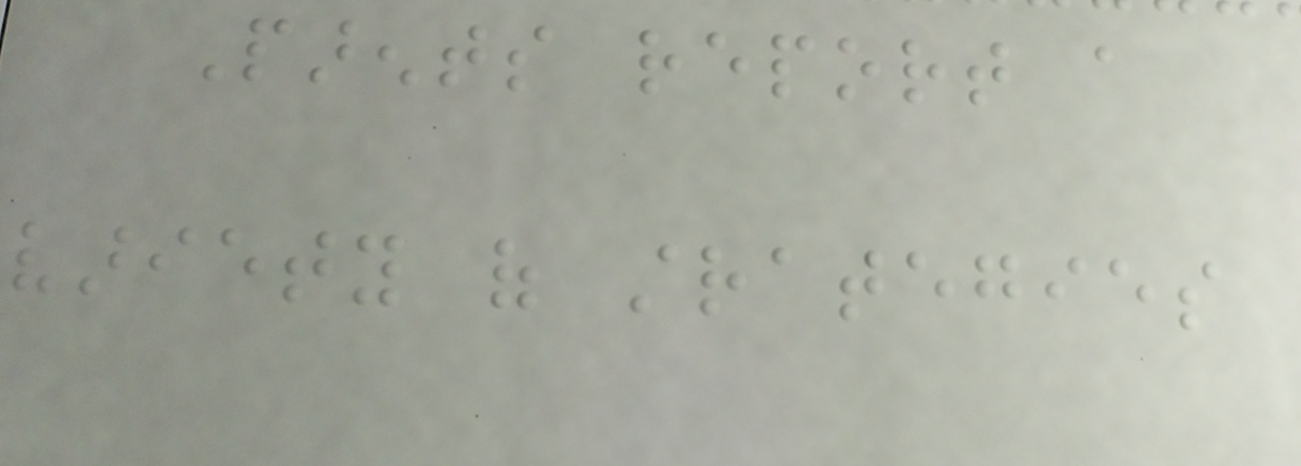Parents report a
variety of strategies
